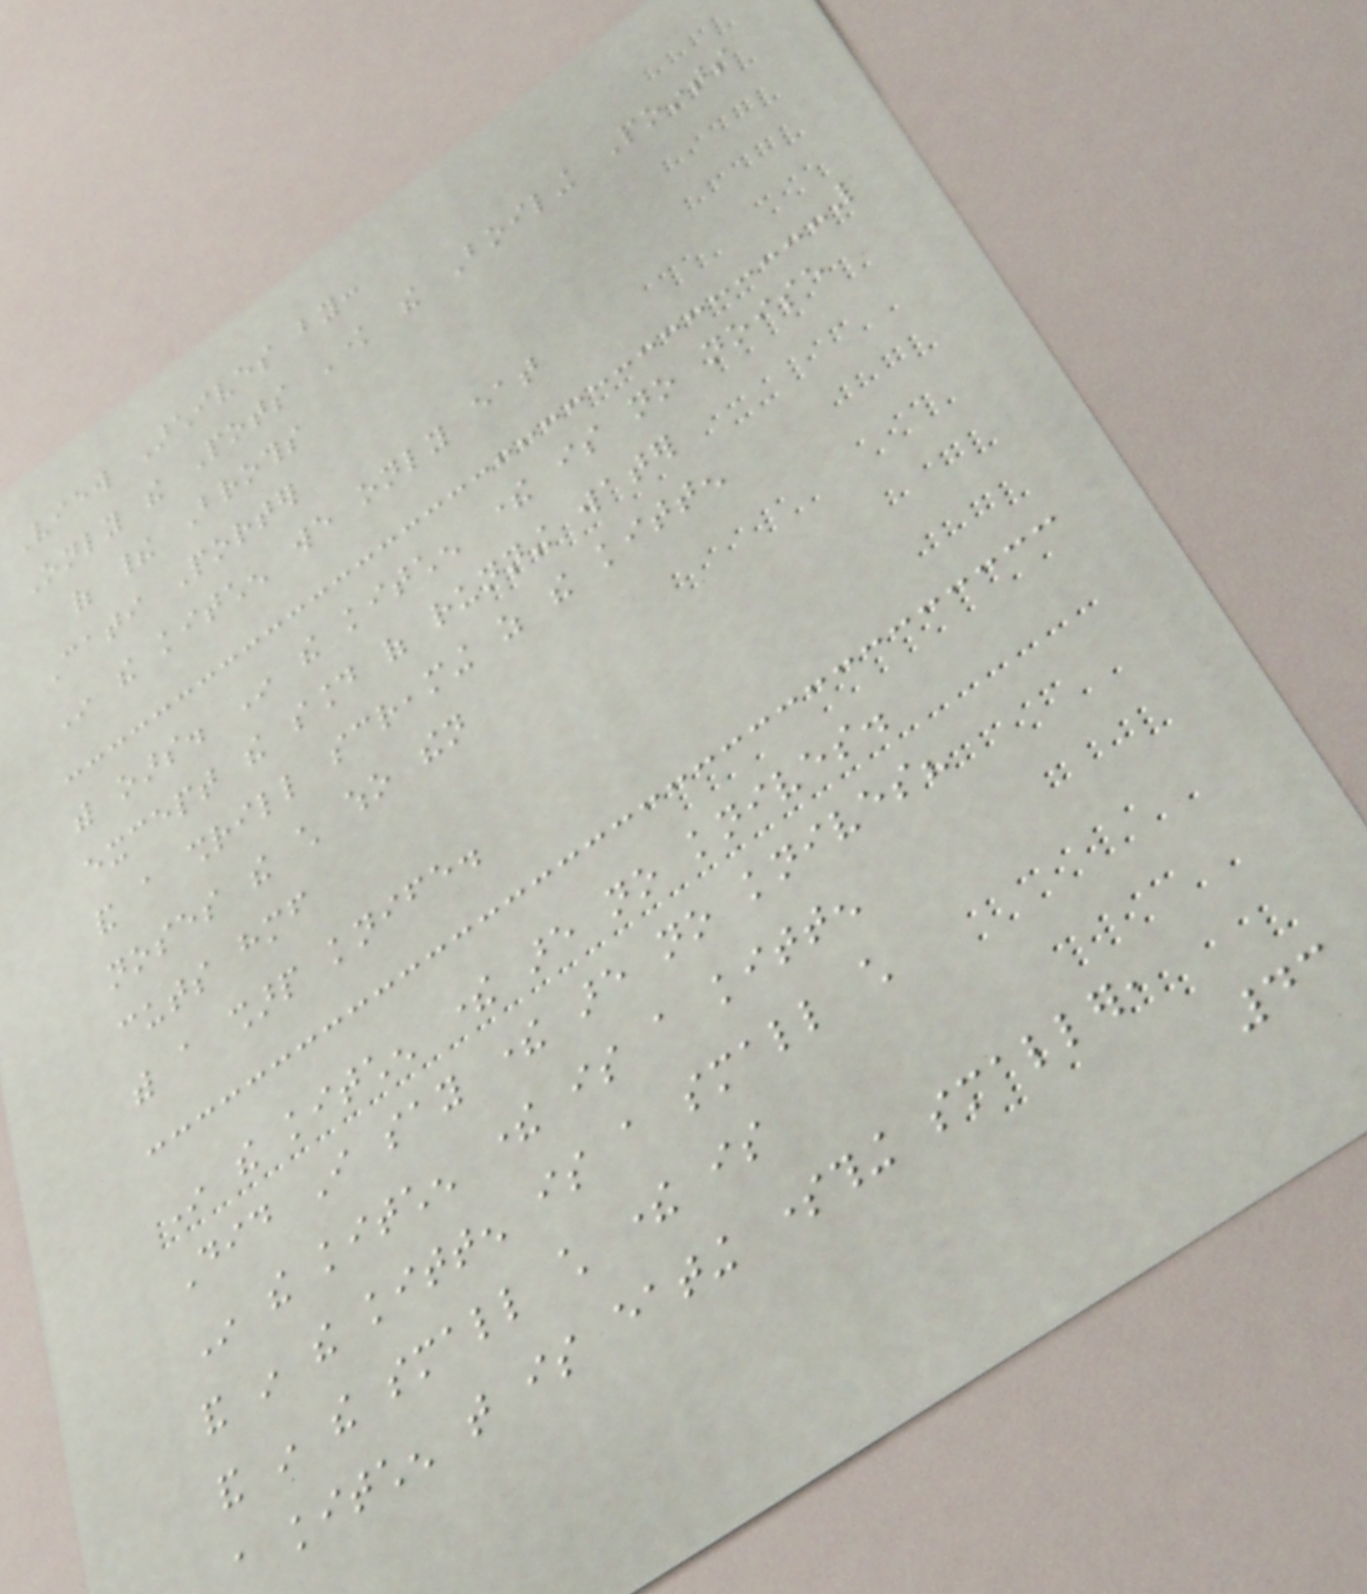View Archives by:
Only the Pots Know the Boiling Points
of their Broths
Cati Porter
In the kitchen we only eat
with oars. In the kitchen there is no noise
except the sound of running water
and a shrill screaming as the kitten
noses the child who then
cuts himself
with a sharp knife.
In the kitchen there are no knives.
Did I say there are no knives?
In the kitchen there is a kitten
and in the kitten is a small child
and in the small child there is
a kitchen that is eating something smaller,
43
